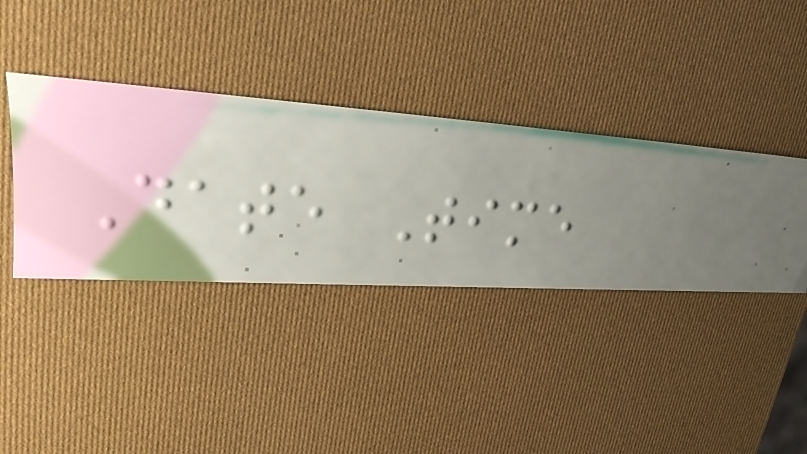Date Time
